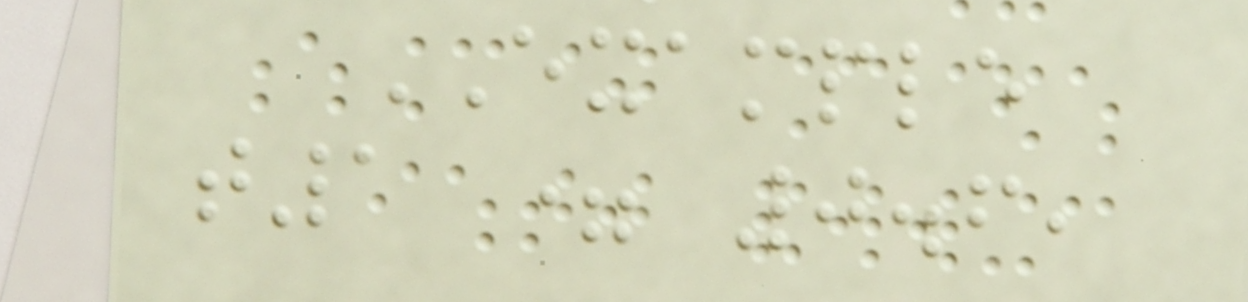EXAMPLE
t1 = 0.6,
